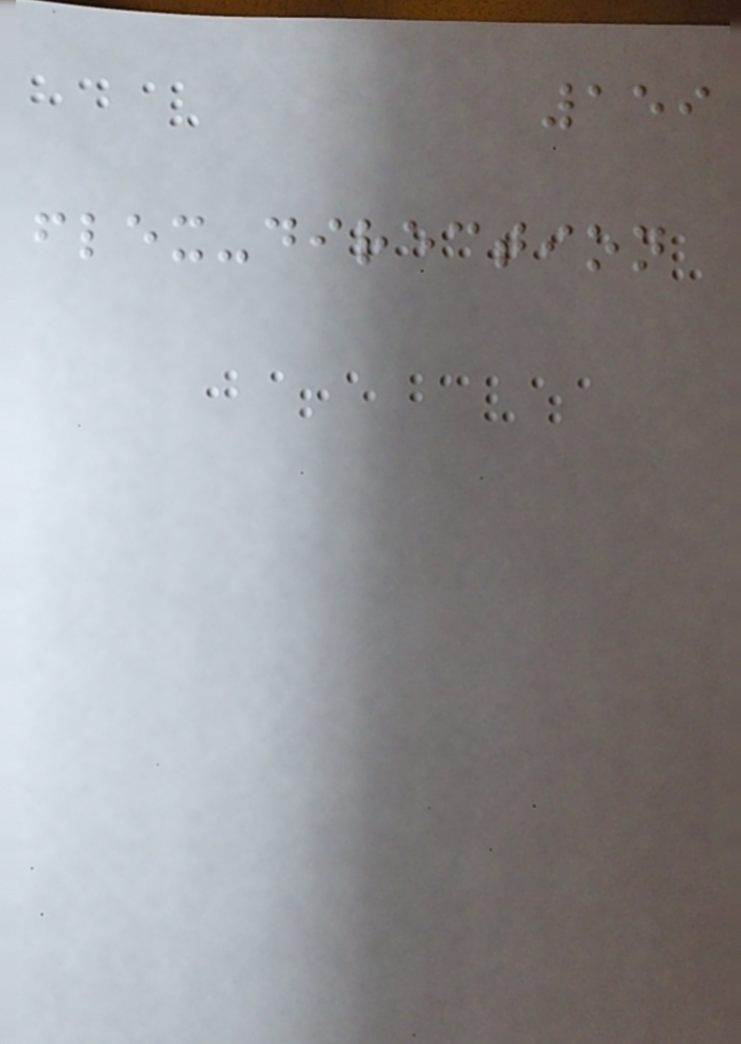159
flex-direction
